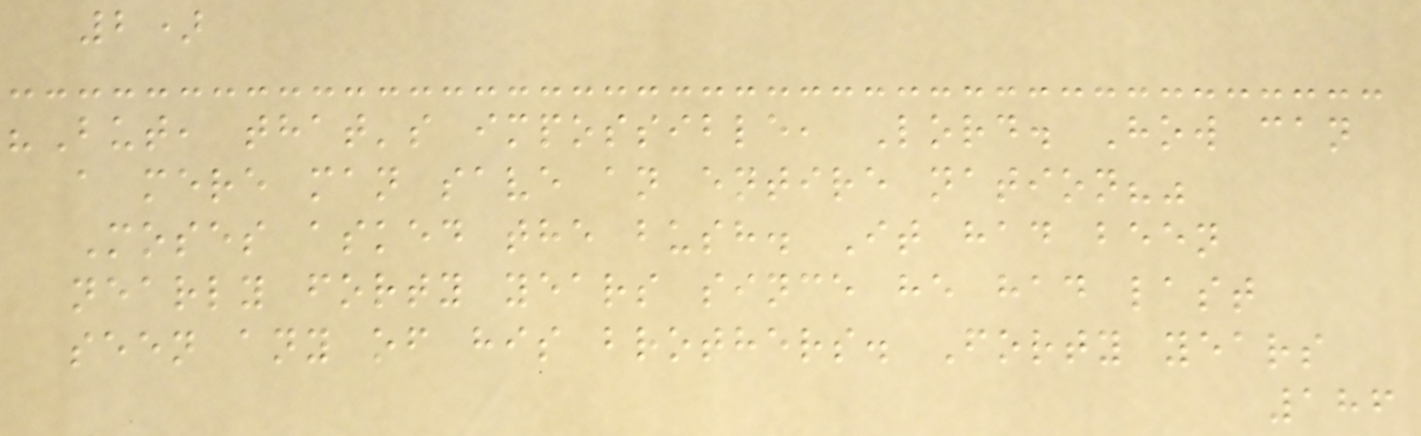2)
"But, that's impossible, Lord. How can
a mere man save an entire nation?"
Moses asked the bush. It had been
nearly forty years since he had last
seen any of his brothers. Forty years
186
